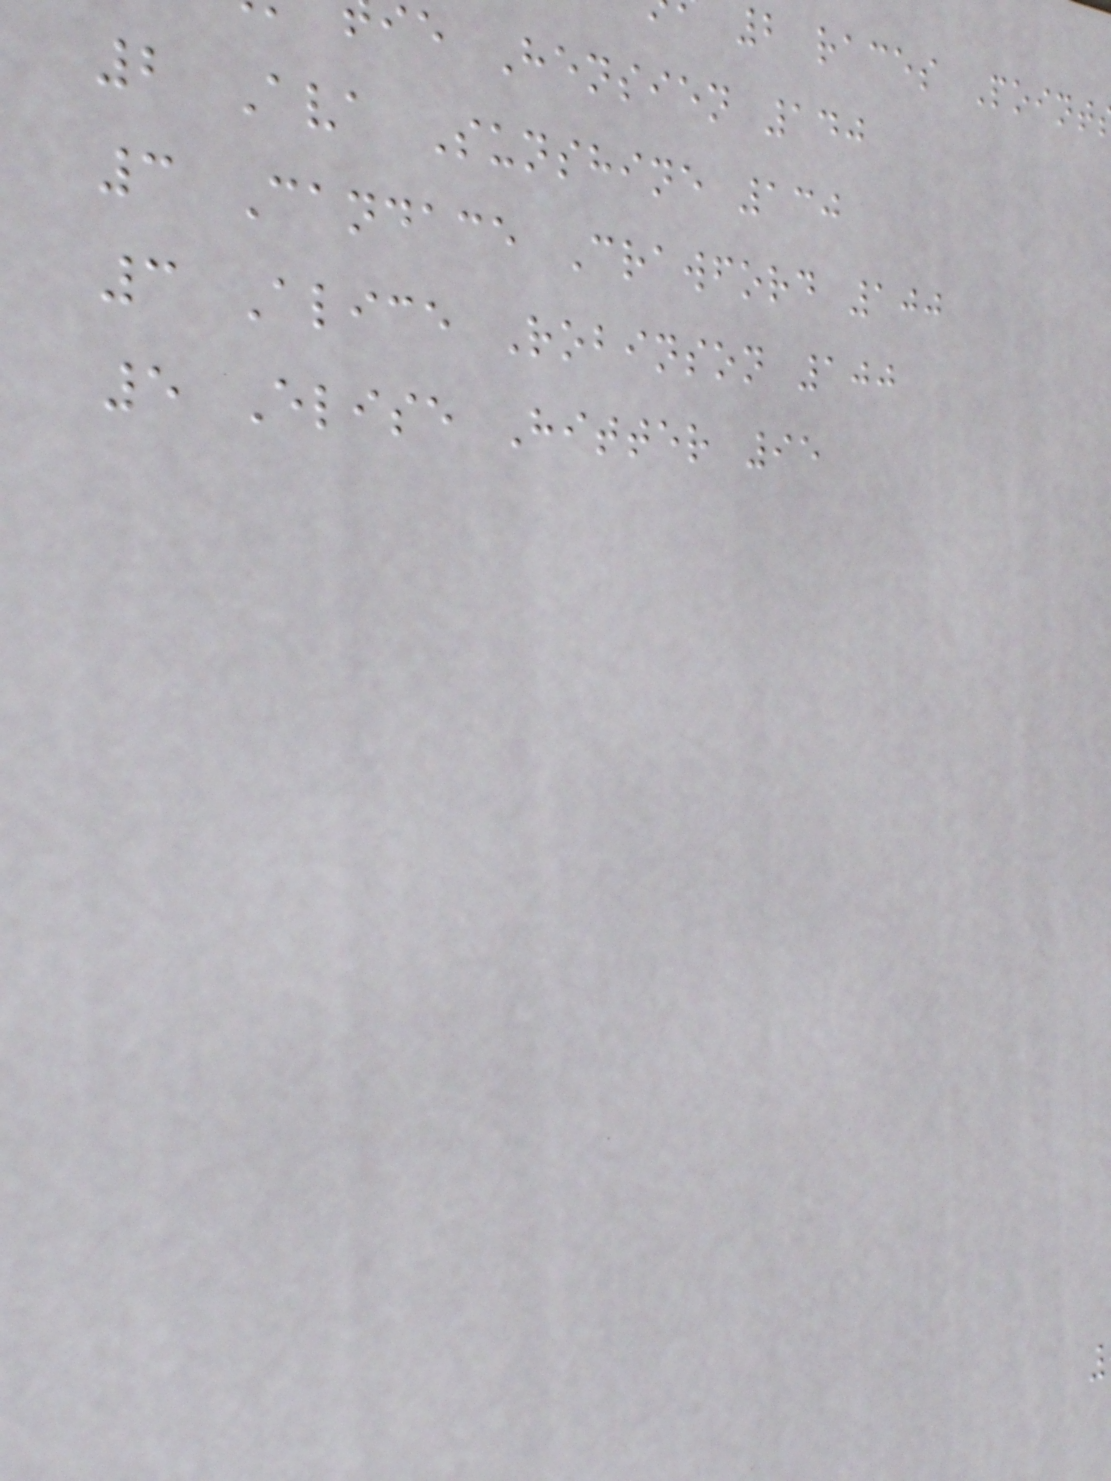2 races Point
e Hensien 140
2 Ava Sunshine 130
3 Candace Crawford 100
3 Alice Robinson 100
5 Elise Hitter 95
